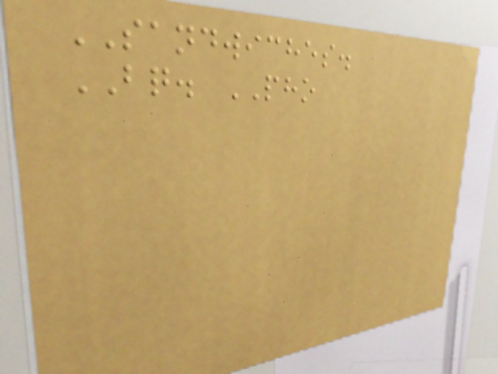SANDWICHES.
BQ. PHO
